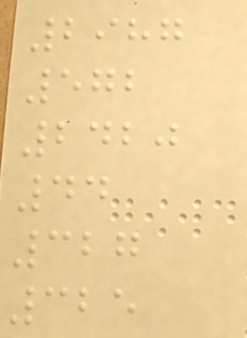2987
572
2420
44
327
325
